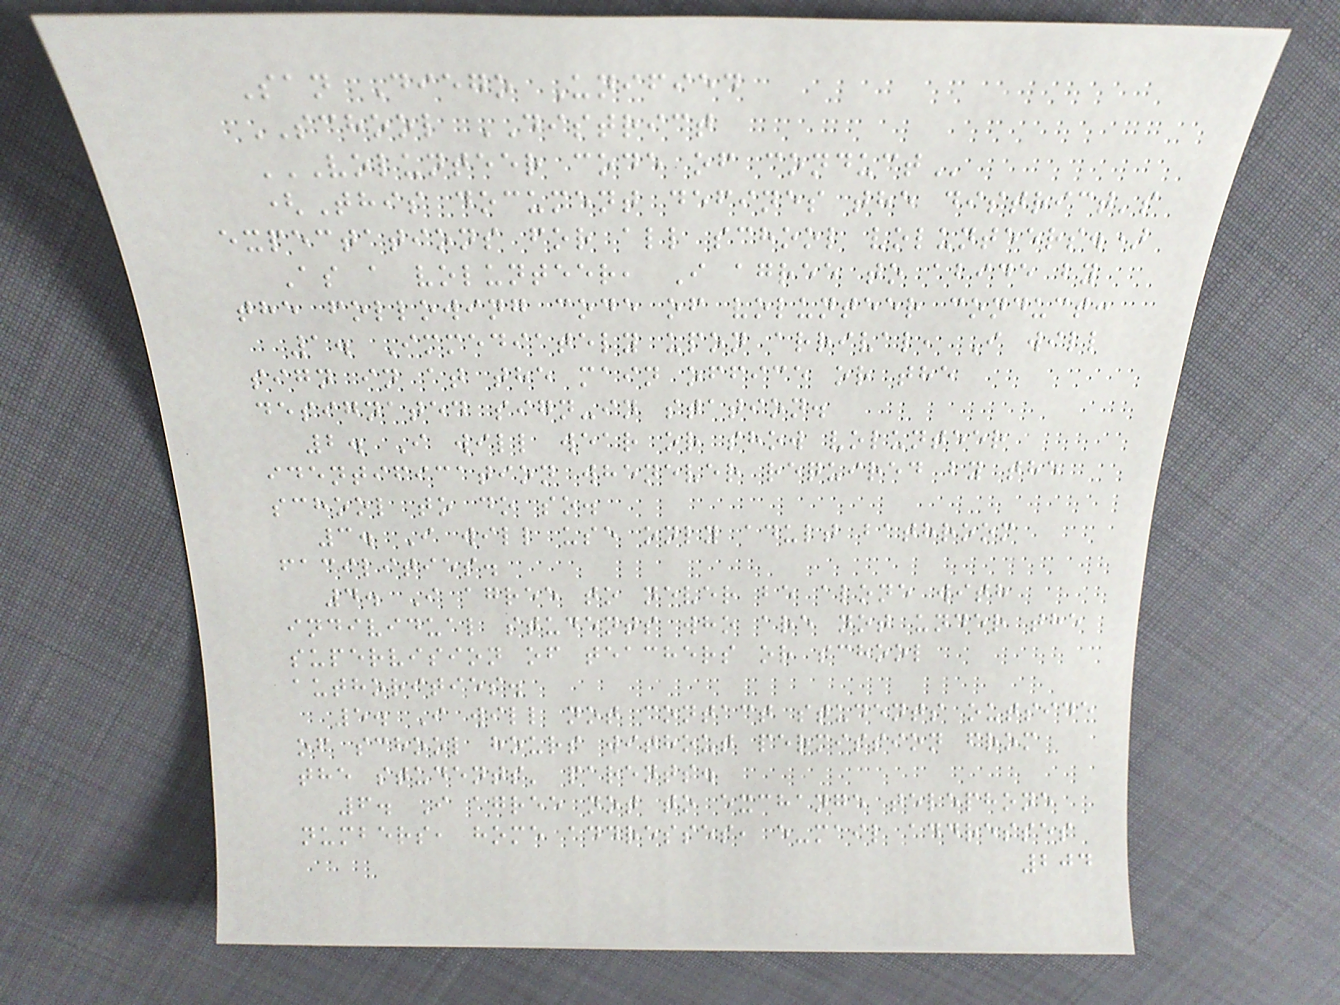San Diego Unified
SCHOOL DISTRICT
VOLUNTEER CODE OF CONDUCT
(This document defines the district's
expectations for all school volunteers.)
As a volunteer, I agree to abide by
the following code of volunteer conduct:
1. Immediately upon arrival, I will
sign in at the main office or the
designated sign-in station.
2. I will wear or show volunteer
identification whenever required by the
school to do so.
3. I will use only adult bathroom
facilities.
4. I agree to never be alone with
individual students who are not under the
supervision of teachers or school
authorities.
5. I will not contact students outside
of school hours without permission from
the students' parents.
6. I agree not to exchange telephone
numbers, home addresses, e-mail addresses
204
